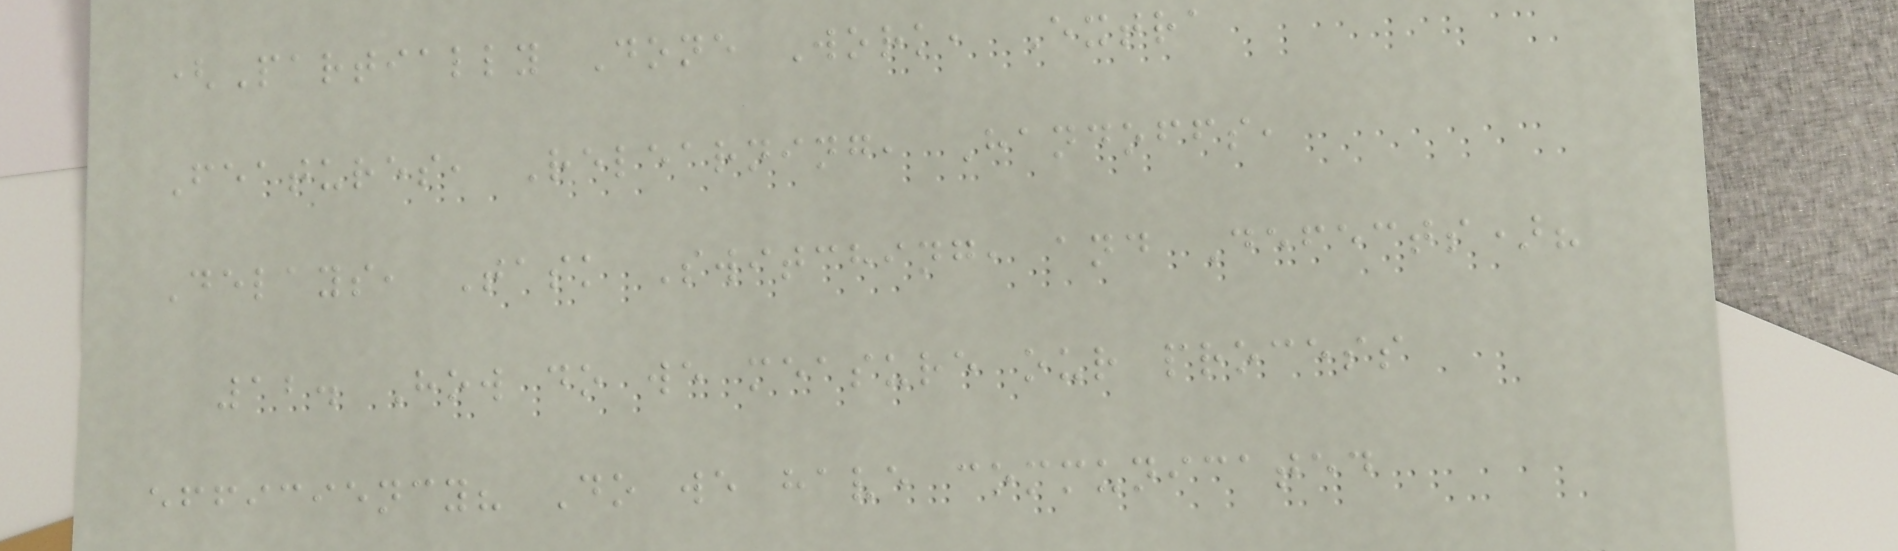(Partially Done Work, Extra
Features, Relearning, Handoffs,
Delays, Task Switching, and Defects)?
12. How do we measure our process
efficiency? Do we have communicated
